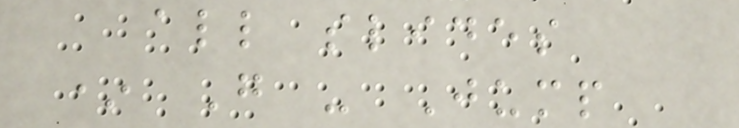all slides
* G - Jump
